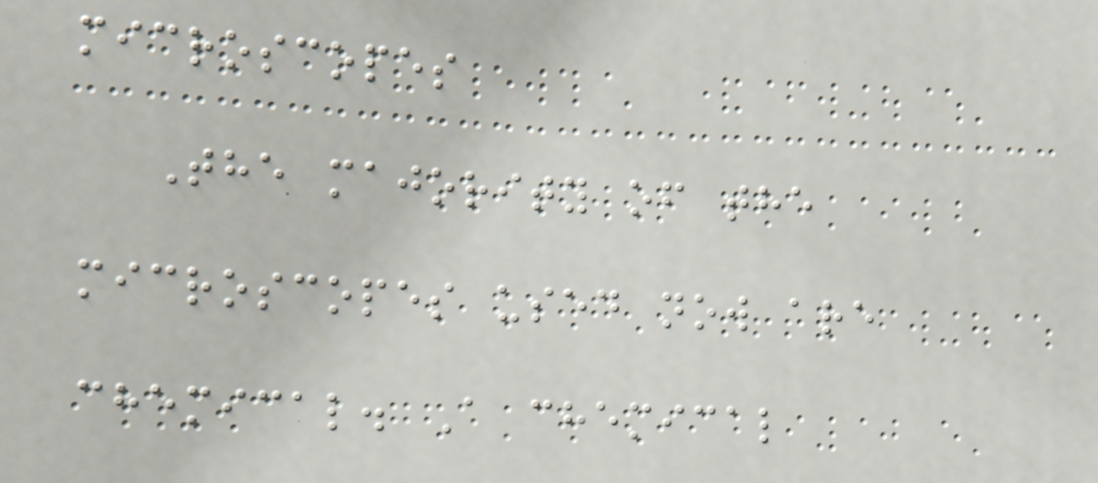microscopes
The majority of the
microscopes used now are
chemical. A chemical
